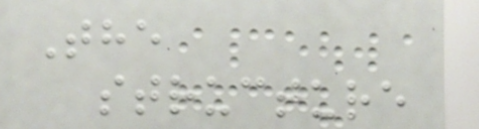The
structure
